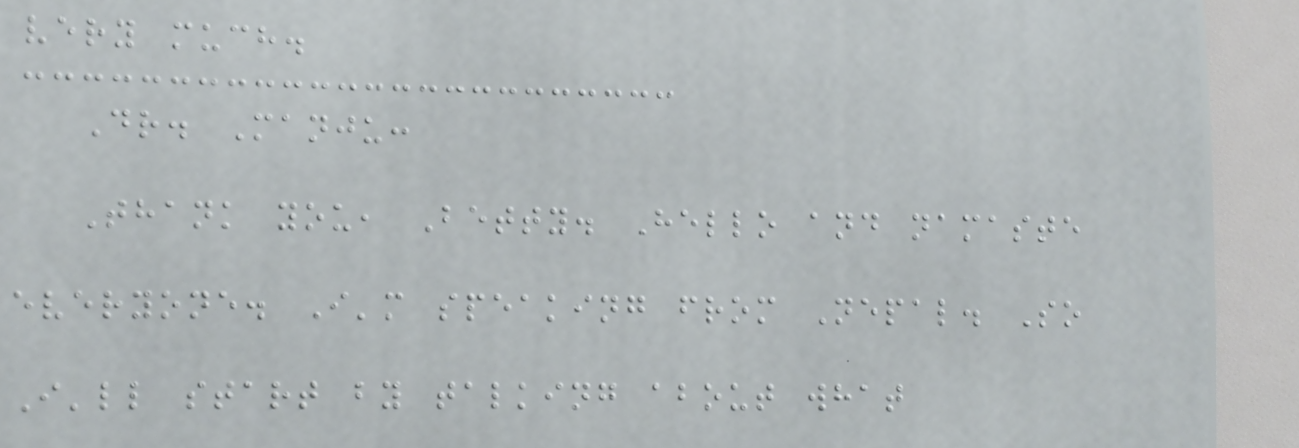very much.
Dr. Manju:
Thank you, Betty. Hello and namaste
everyone. I'm speaking from Nepal. So
I'll start by talking about what
